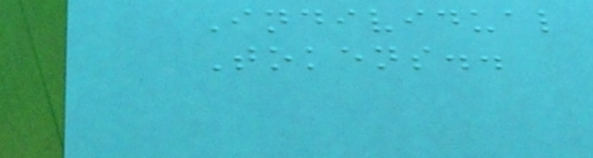Individual
Tokens..
